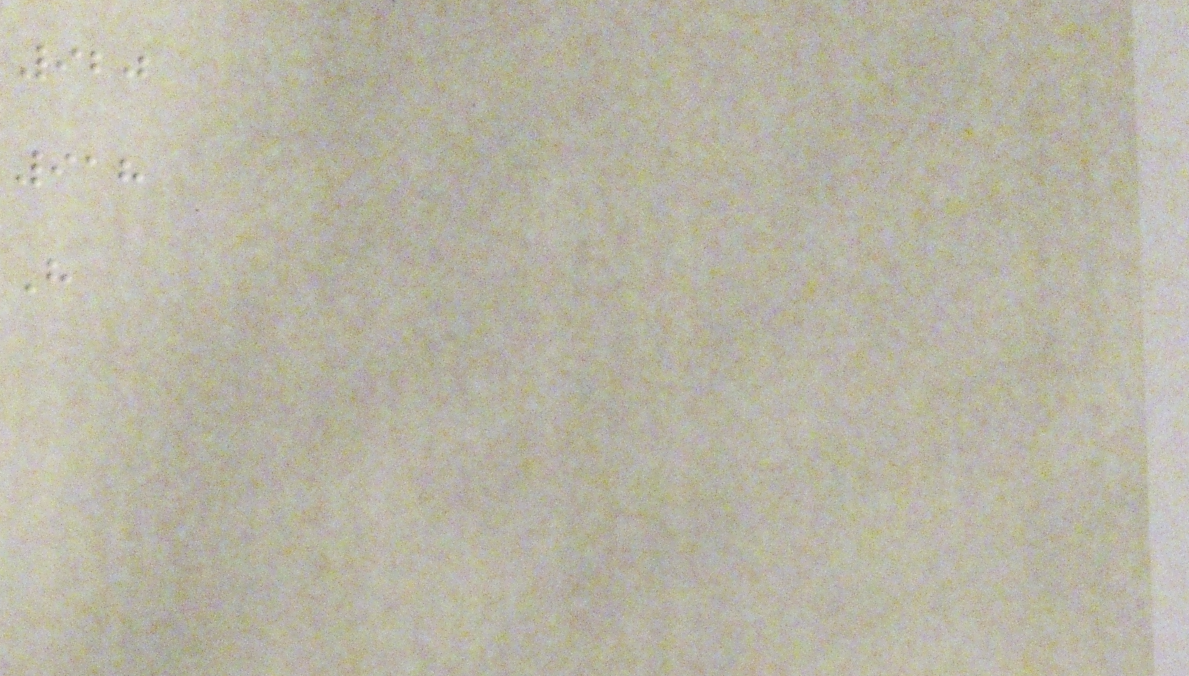920
918
H
